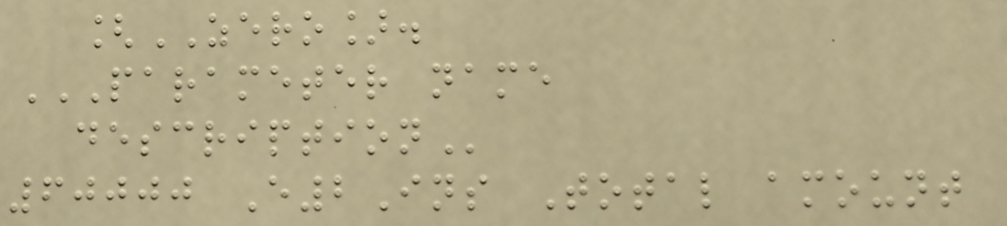[ZERO].
PARAMETER NAME
DESCRIPTION
60000 E2Ins Total amount
